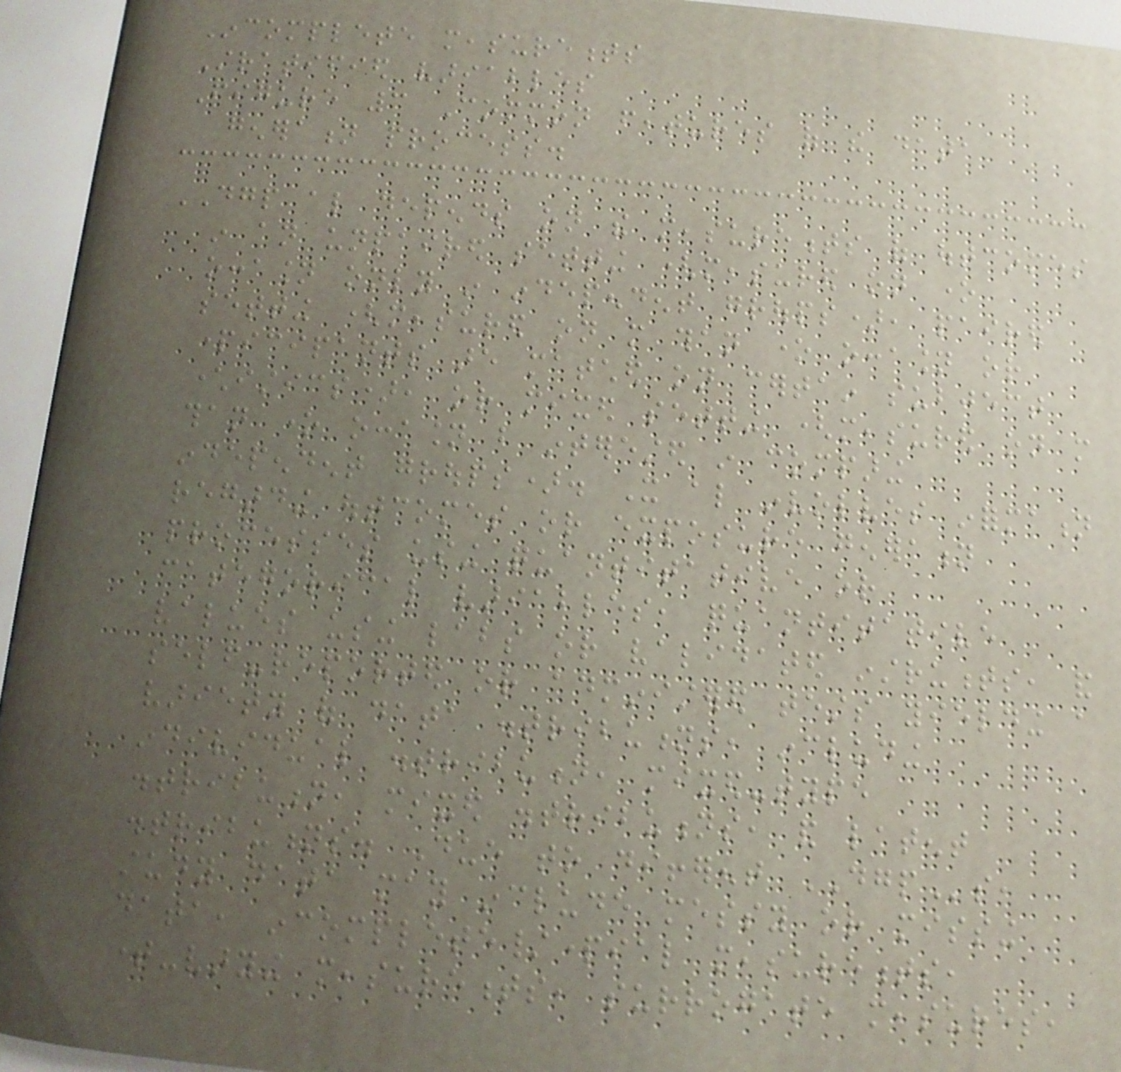Incomplete measurements
Stratified variables
Figure 3 Common features of the data
generation process.
DGP also depends on the measurements of outcomes
in an unpaired setting (measured on one
occasion only in independent groups), paired
setting (measured on more than one occasion or
participants are matched on certain subject
characteristics), or mixed setting (measured on more
than one occasion but interested in comparing
independent groups). It also involves information
regarding outcomes or exposure generation
processes using quantitative or
categorical variables, quantitative
values using labs or validated instruments, and
self-reported or administered tests yielding a
variety of data distributions, including
individual distribution, mixed-type
distribution, mixed distributions, and latent
distributions. Due to different DGPs,
study data may include messy or missing
data, incomplete/partial measurements,
time-varying measurements, surrogate measures,
